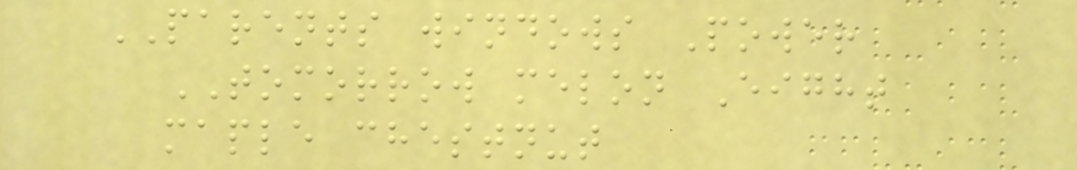PARENTS windows Power
TOMORROW melon Eight
maple chestnut
